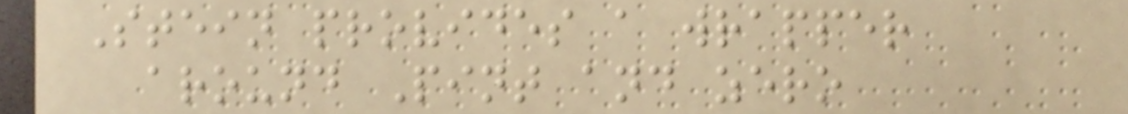Stein provides a wrapper
around Pint and zero
